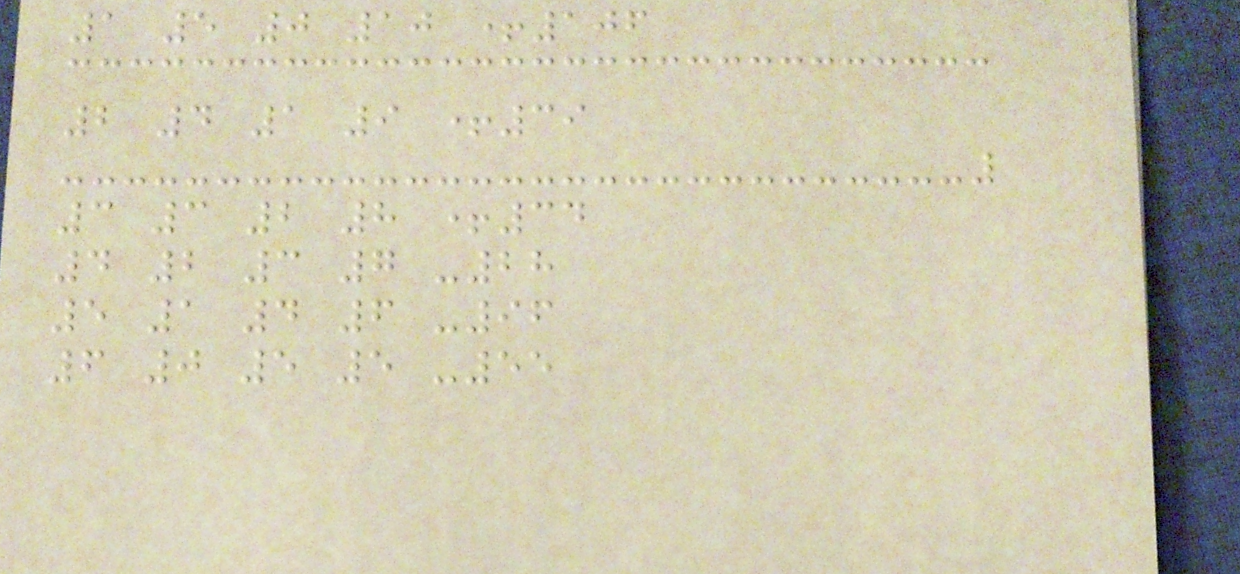1 5 0 10 +106
2 4 1 9 +39
3 3 2 8 +34
4 2 3 7 -28
5 1 4 6 -96
6 0 5 5 -55
